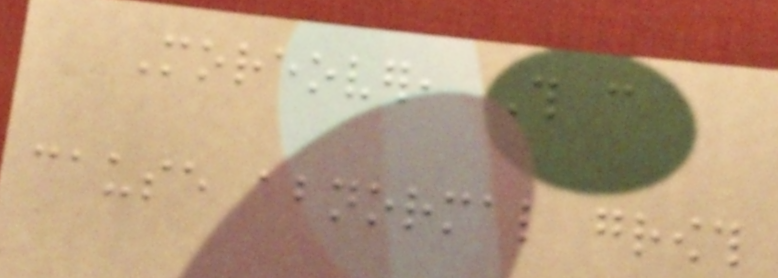Moreover, This can
cause abnormal growth
